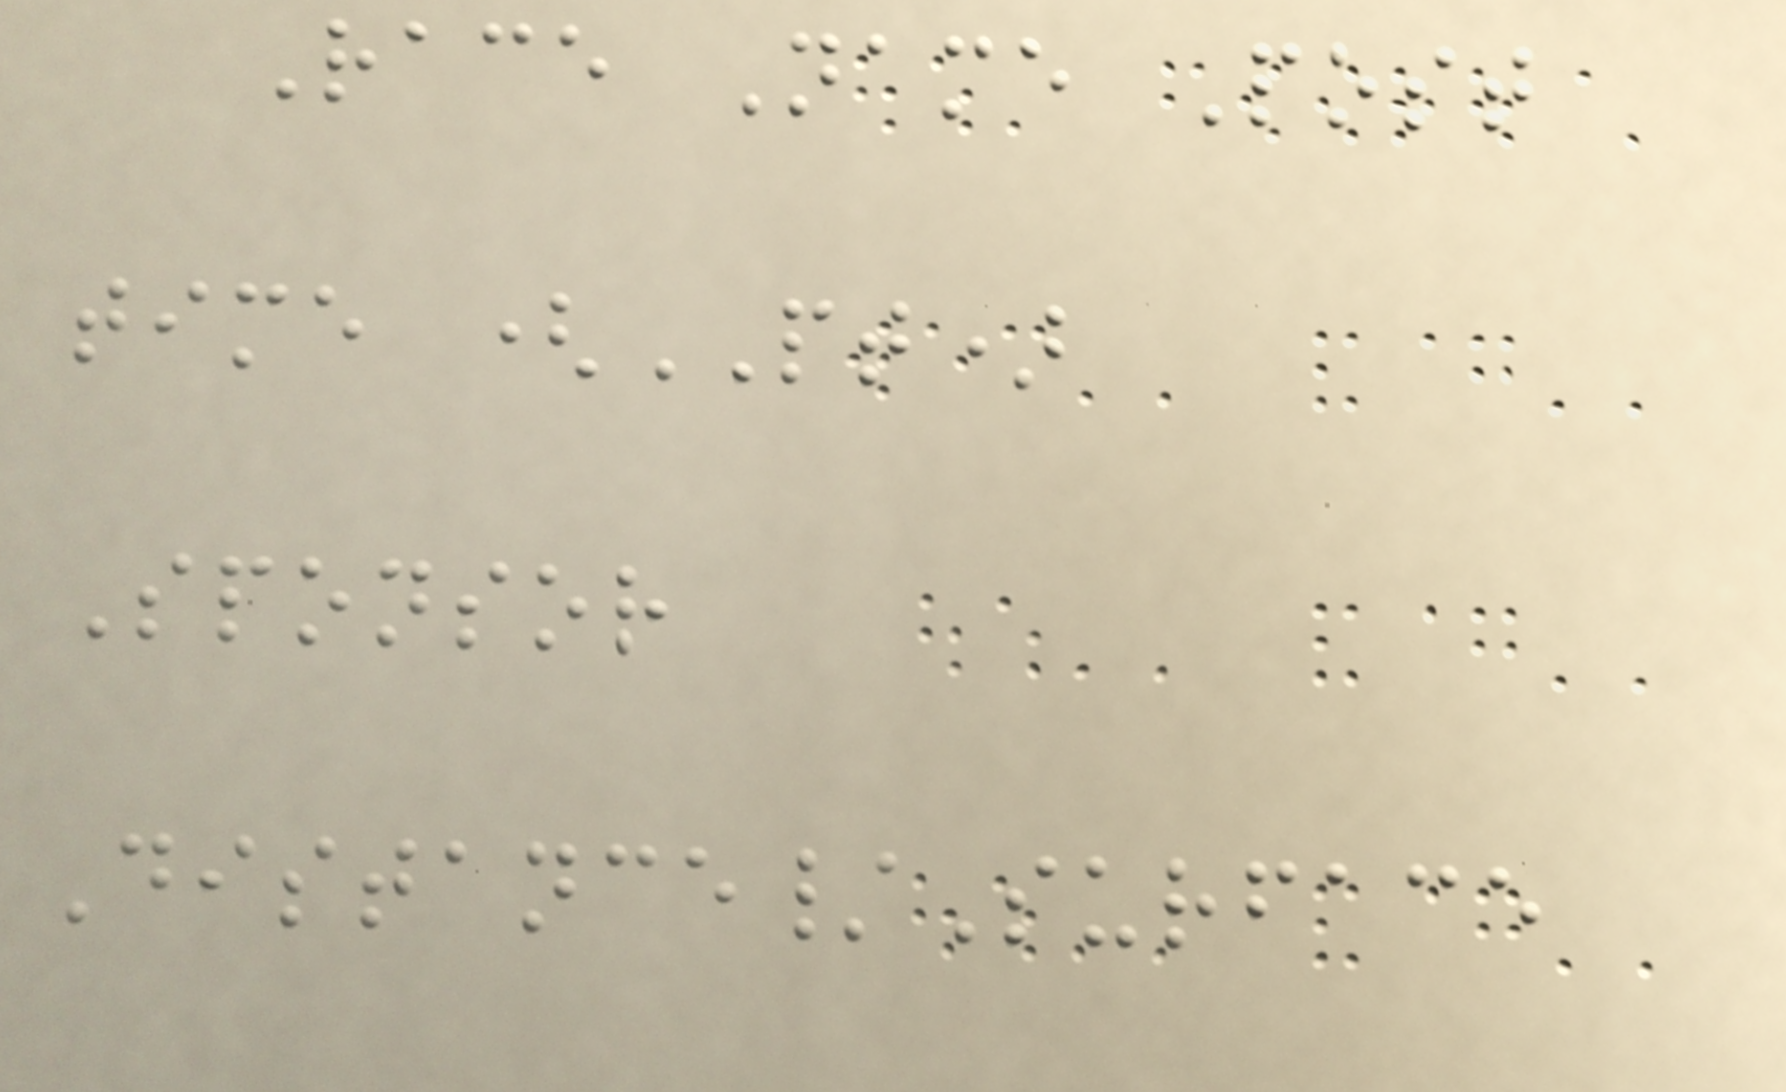Race Name Post
time (PT)
Sponsor
Distance/Surface
